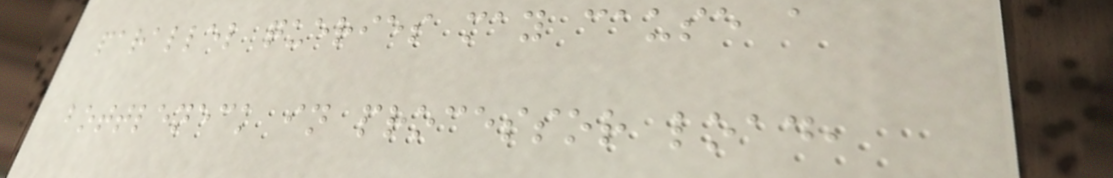parallel queries may cause a
bottleneck in processor load,
